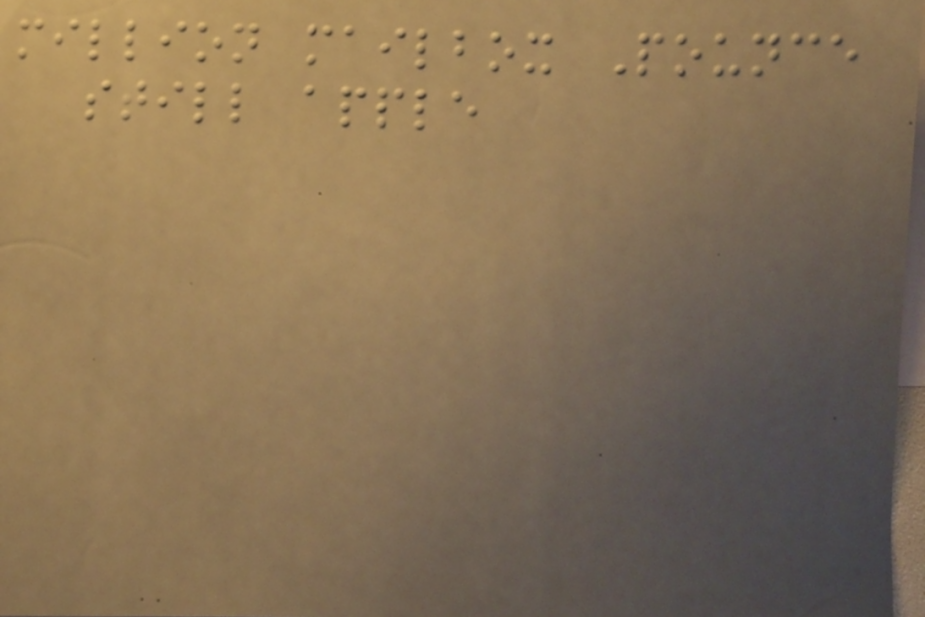million mailbox Pounce
still apple
